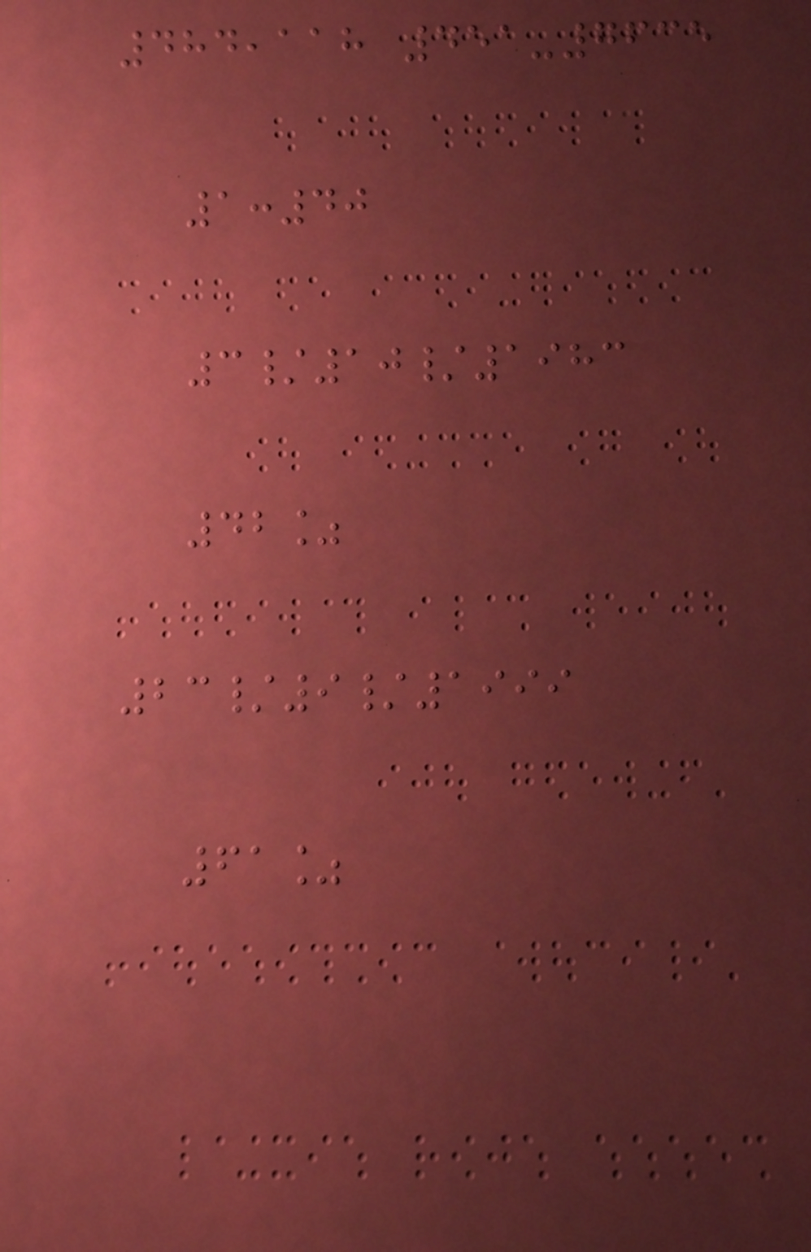484,118 451-7635
1:40
3/10/1983
42%
23/9/1999
61%
